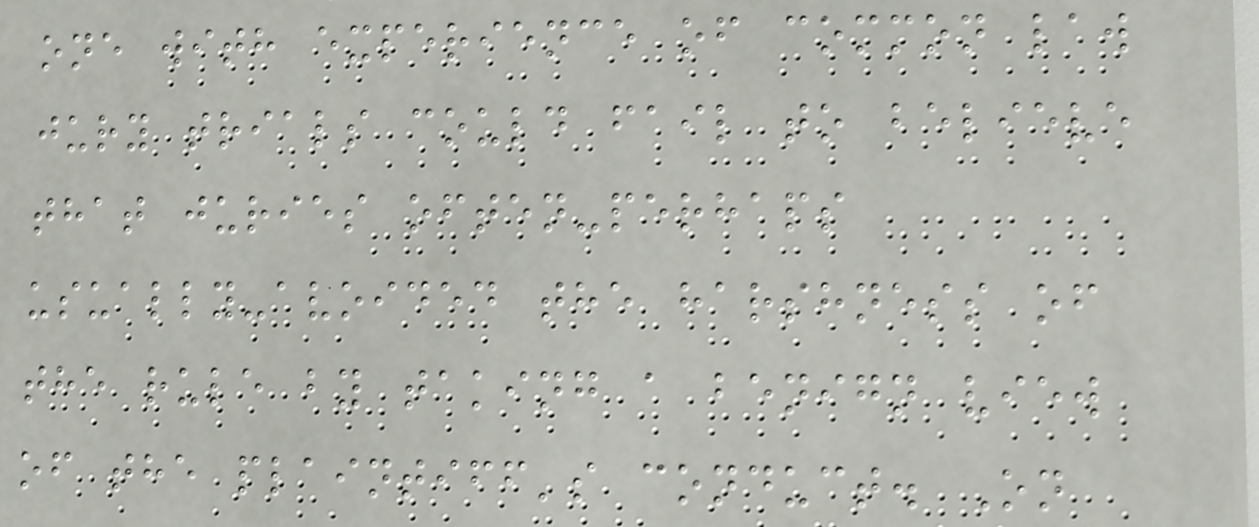one with experience of common law
jury trials could fail to believe
that juries often-perhaps
usually-avoided the harshness of
the rule by taking a benign view
of the plaintiff's conduct. On
